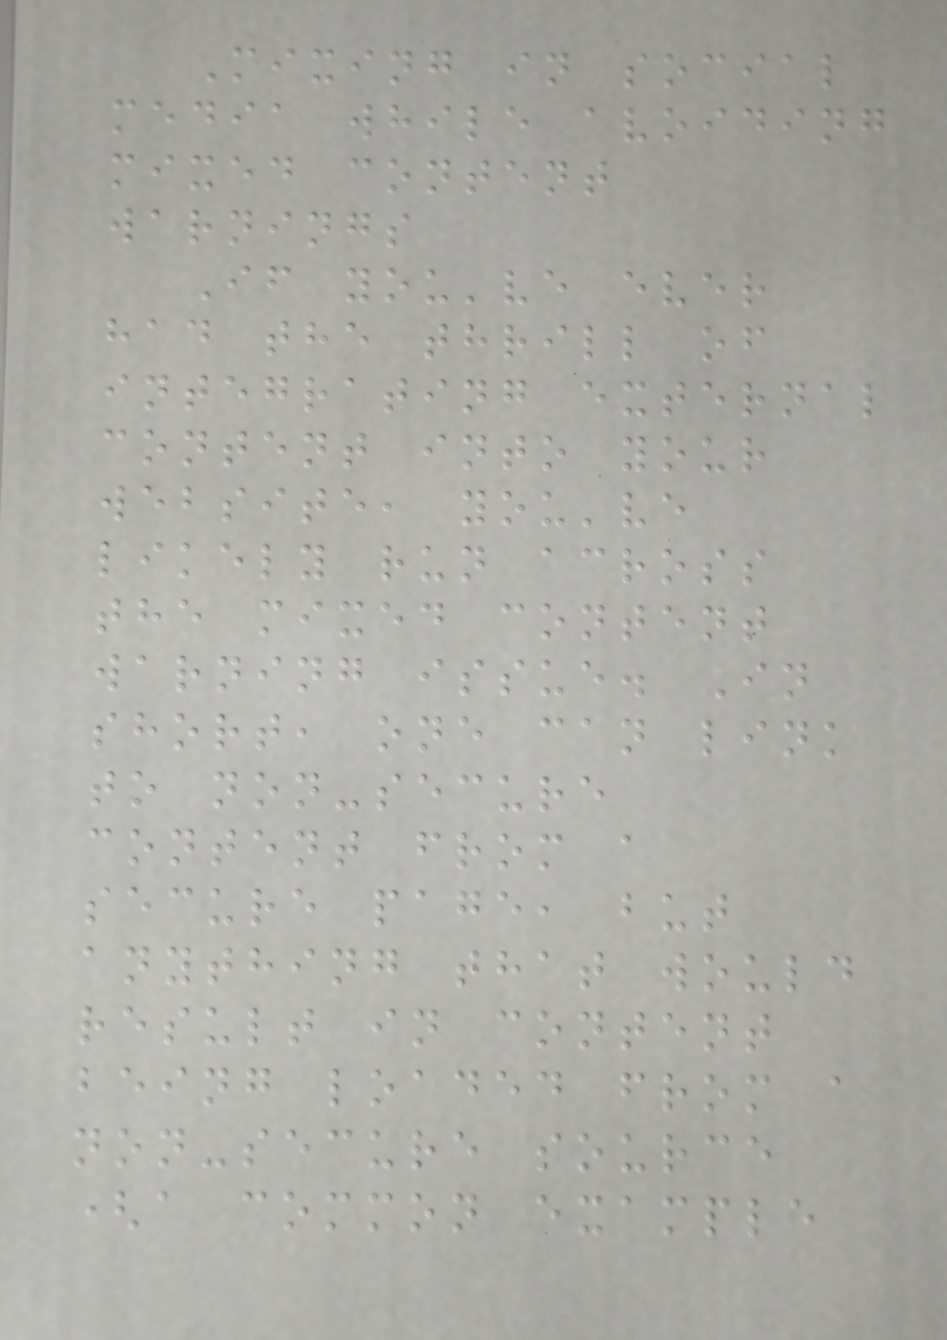Mixing in social
media while avoiding
mixed content
warnings
If you've ever
had the thrill of
integrating external
content into your
website, you've
likely run across
the mixed content
warning issue. In
short, one can link
to non-secure
content from a
secure page, but
anything that would
result in content
being loaded from a
non-secure source
(a common example
